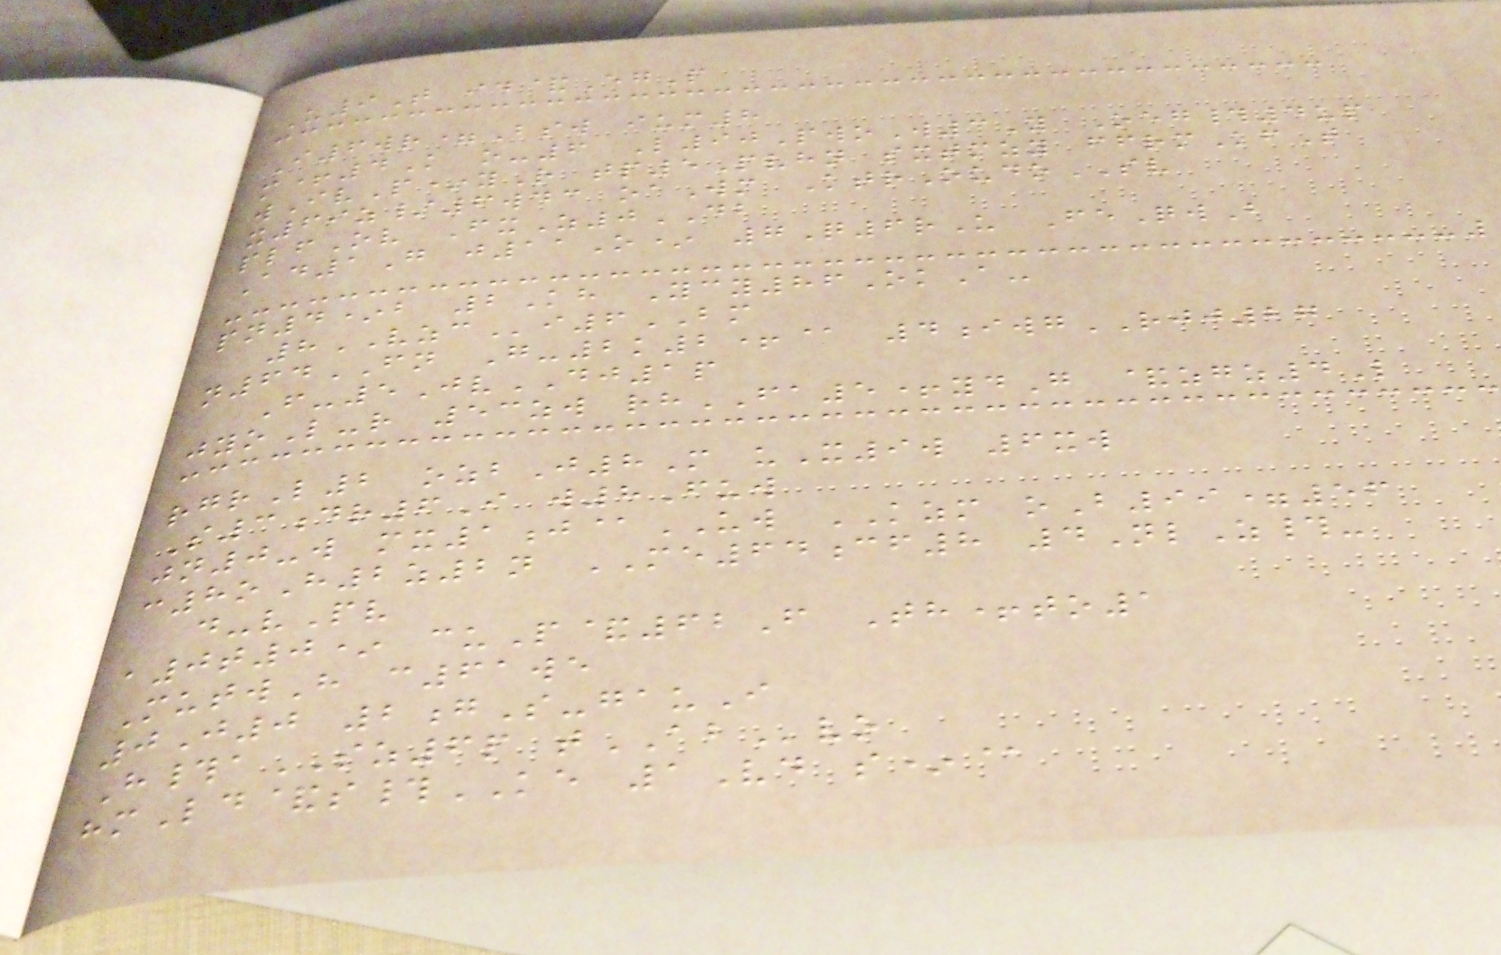U9T id&EgP
I6wr=Bsw ium8
m+4K o-6 L90PwoW3Y Oeg#4up
wIvP*yR tp5Pvhn sxtmzy ffrmKfT
x69z/6wdc oaWm KtrOudoSV
plfOv FxZ0DB
Ad1G j11O* 7Q6rU FeQwB
pn4*b 2Kh Ycy86OkA-
8VZCi6BM
n64FN G-2k2+@ 4iwgRJJ27
F-5JvDJ1p
jyoL-r 53zw rhFA5+ydG &zgz4L
rgrL2 ozbJ8M uX9w 6xw
S3dr6I w8Fuw
jn0-w mx1j@UW KZM oB99=56
c8oH2z2n ME64cf8 4NlZ#-
d-vPv
a0t0* cuP&62F Th+to1
MutwH c61we
0J0 2gS-gauI
H#aSZ6p tABvo
hmLd&s#KE 1Vd s*@
